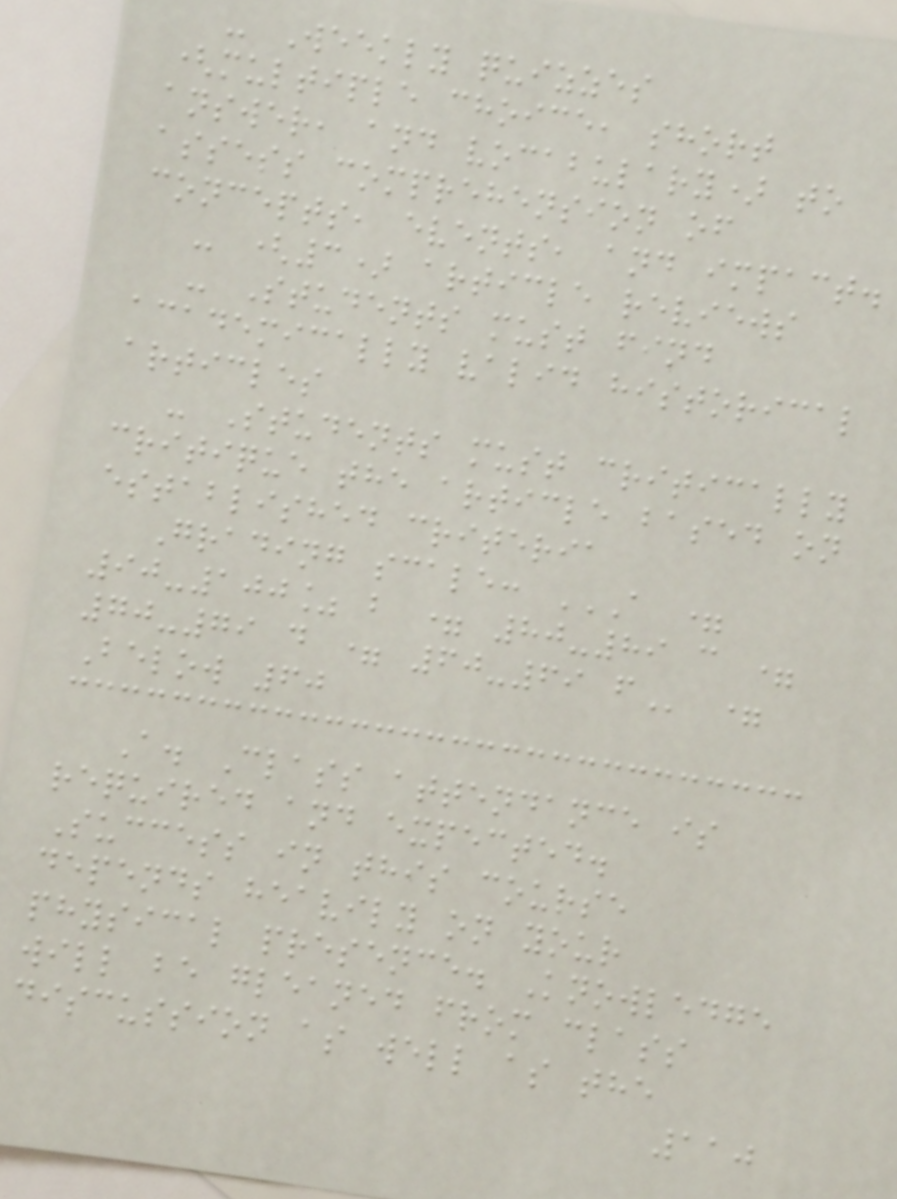- Weekly quizzes
(multiple choice, short
answer, and vocabulary) to
assess comprehension of
concepts, events, and impact.
- (3) article reviews
- Students must find
academically valid historical
articles
- Students must critically
critique the article based on
established criteria
Grading scale: A =
90-100% B = 80-89 C =
70-79 D = 60-69 F =
Below 60
A. Class attendance is
required and expected.
Success in this course
depends heavily on your
physical presence. Knowledge
will be gleaned from class
discussion as well as the
110
